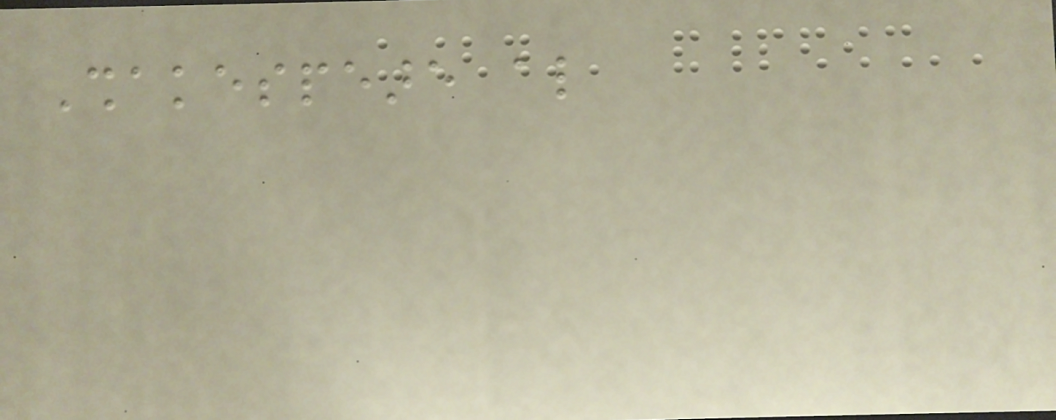Shakespeare also
